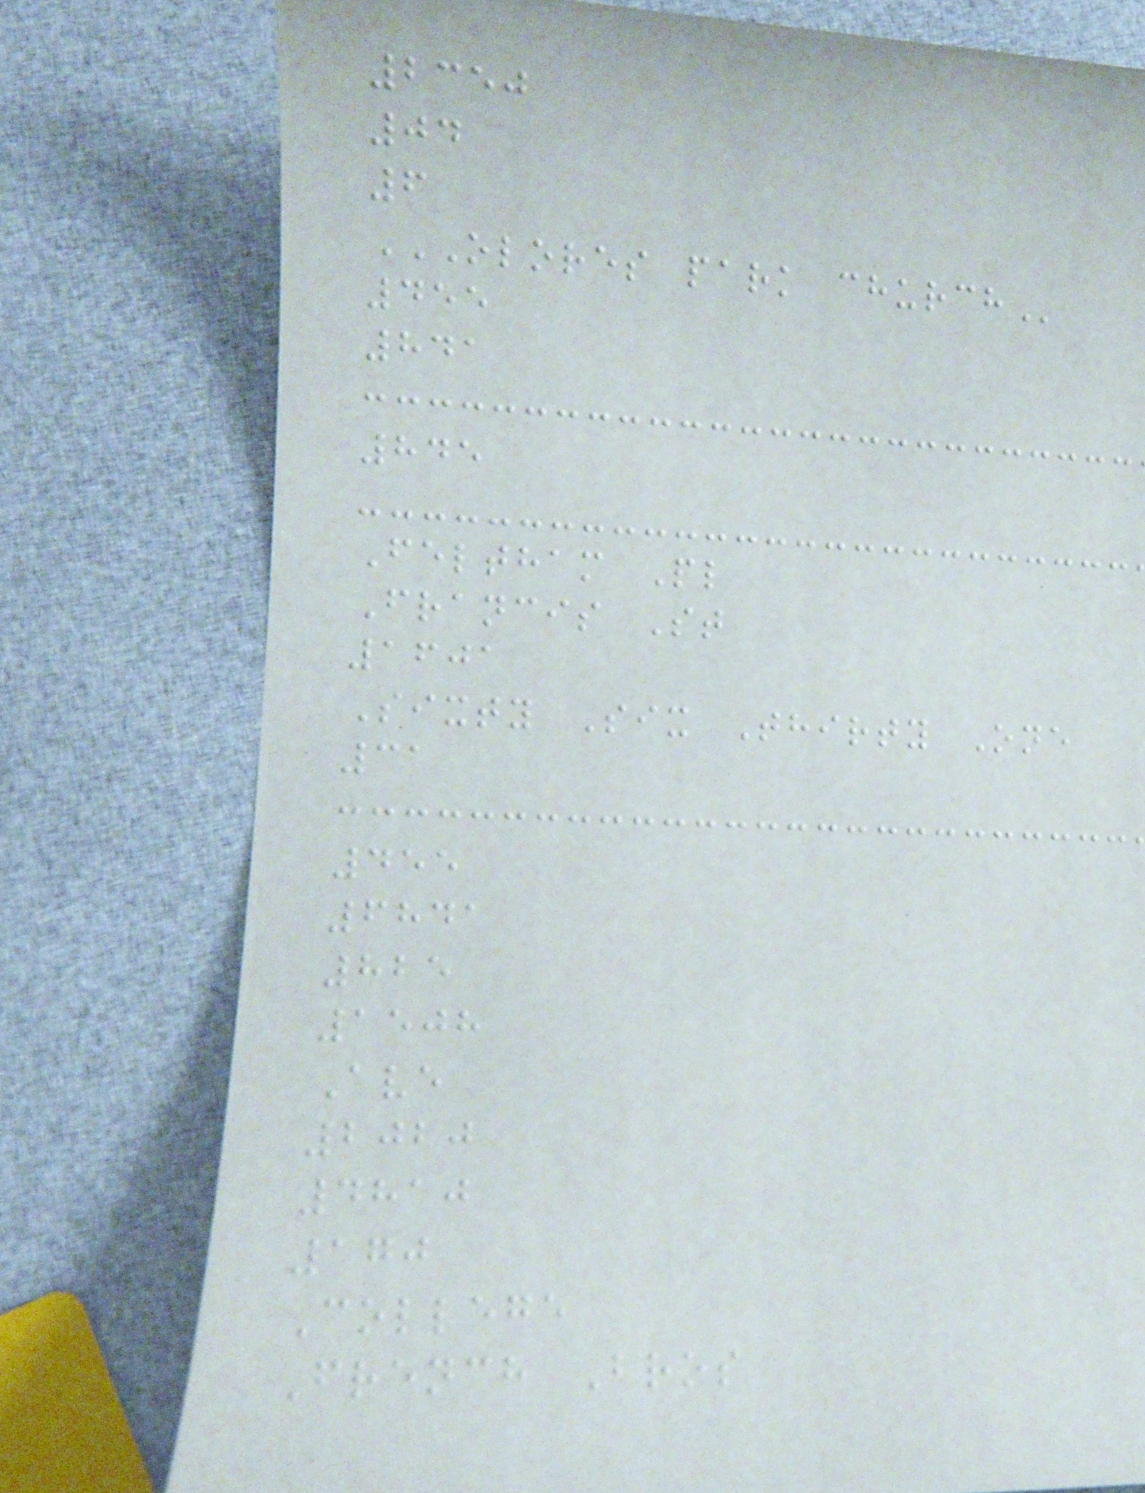2350
04
6
OLORES PARK CHURCH
455
841
845
Feltham Pl
Francis St
1601
Sixty Six Thirty One
31
455
6841
825
1508
Ave
2020
4810
170
College
French Bros
